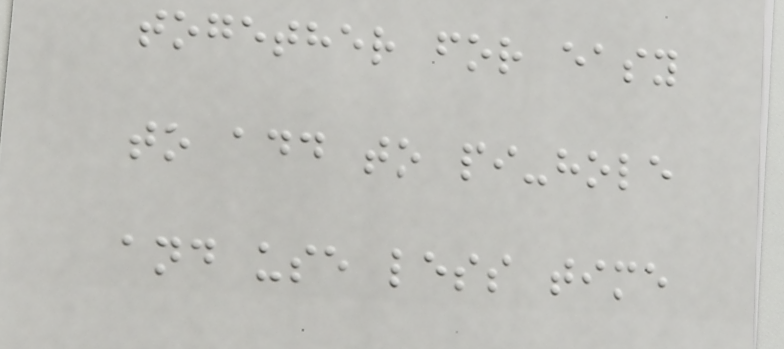together for easy
to add to pi-hole
and use less time
